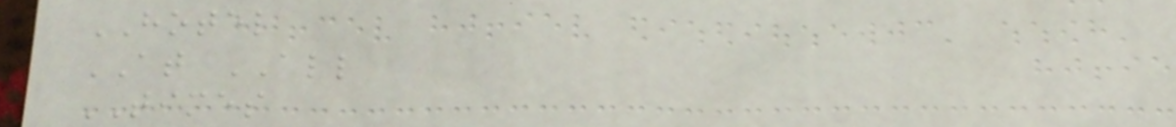HOTEL
AT ALL
TIMES
